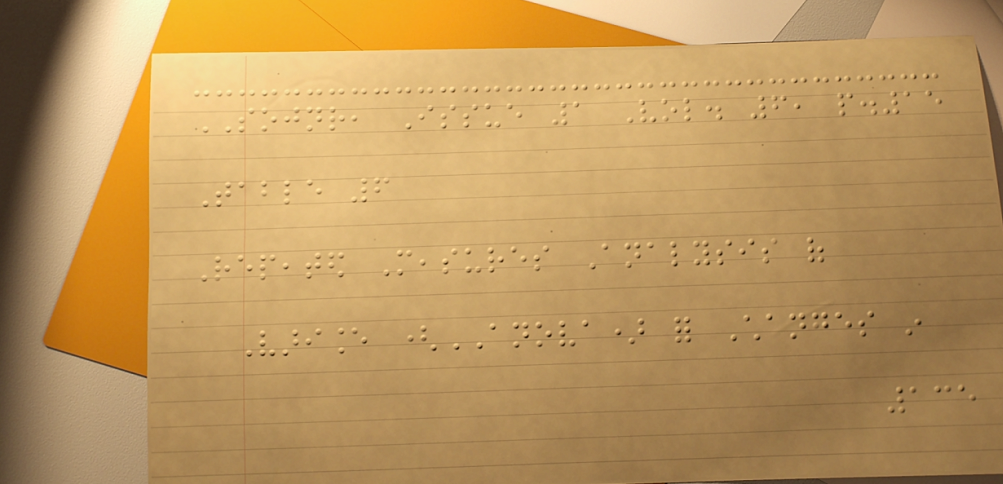SOJNR, Issue 1 Vol. 6, p.15
Table 6
Repeated Measures Analysis of
Variance (ANOVA) for Changes in
135
